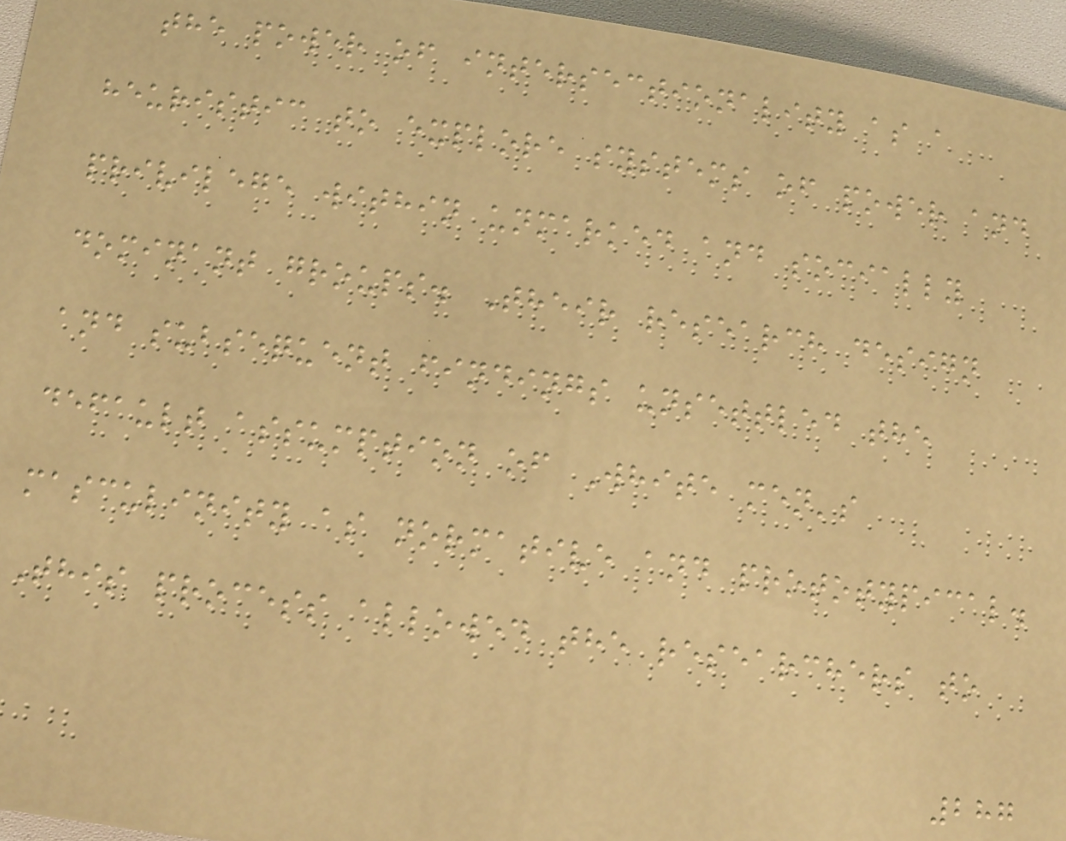the power of intersectionality as a
heuristic to explore systems of power and
privilege within unmarked and socially
dominant groups. Their research design
and subsequent findings unsettled the
default assumption of White men's
masculinity as normative and prototypical.
This process allowed the researchers to
287
